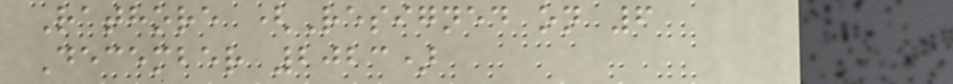Rathore (Resigned on 6
December 2023)
